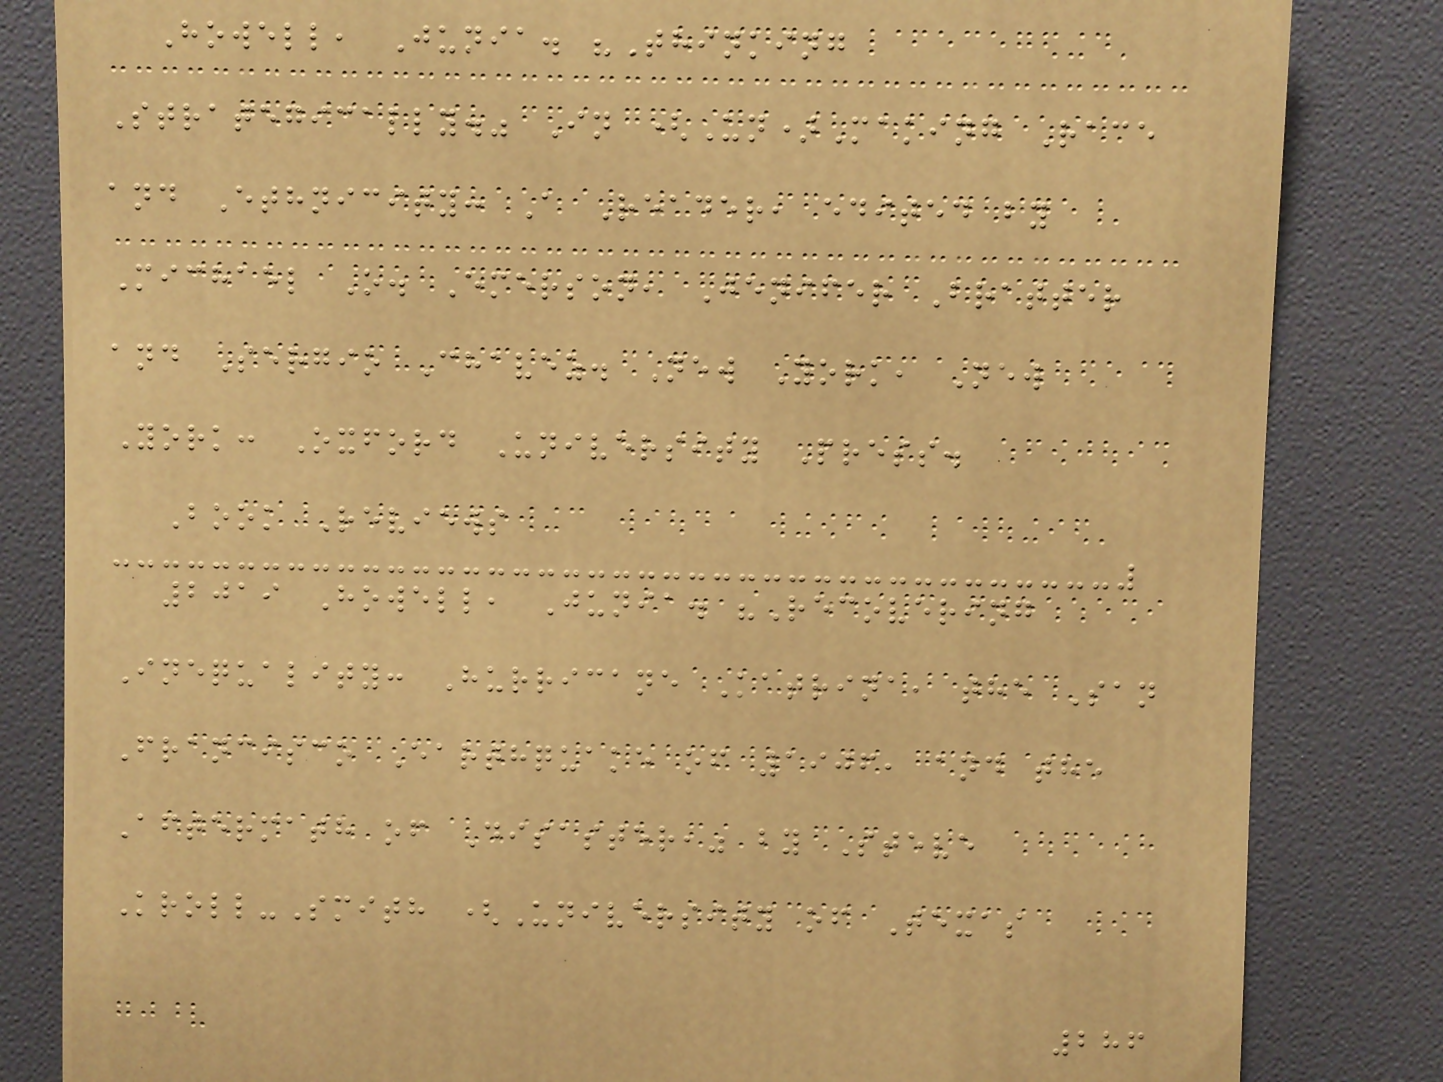Howell, Junia. "Thinking
Strategically." In (Un)Making Race
and Ethnicity: A Reader, edited by
Michael O. Emerson, Jenifer Bratter
and Sergio Chavez. New York, New
York: Oxford University Press.
Book Reviews
2019 Howell, Junia. "Recovering
Inequality: Hurricane Katrina, the San
Francisco Earthquake of 1906, and the
Aftermath of Disaster," by Steve
Kroll-Smith (University of Texas
286
